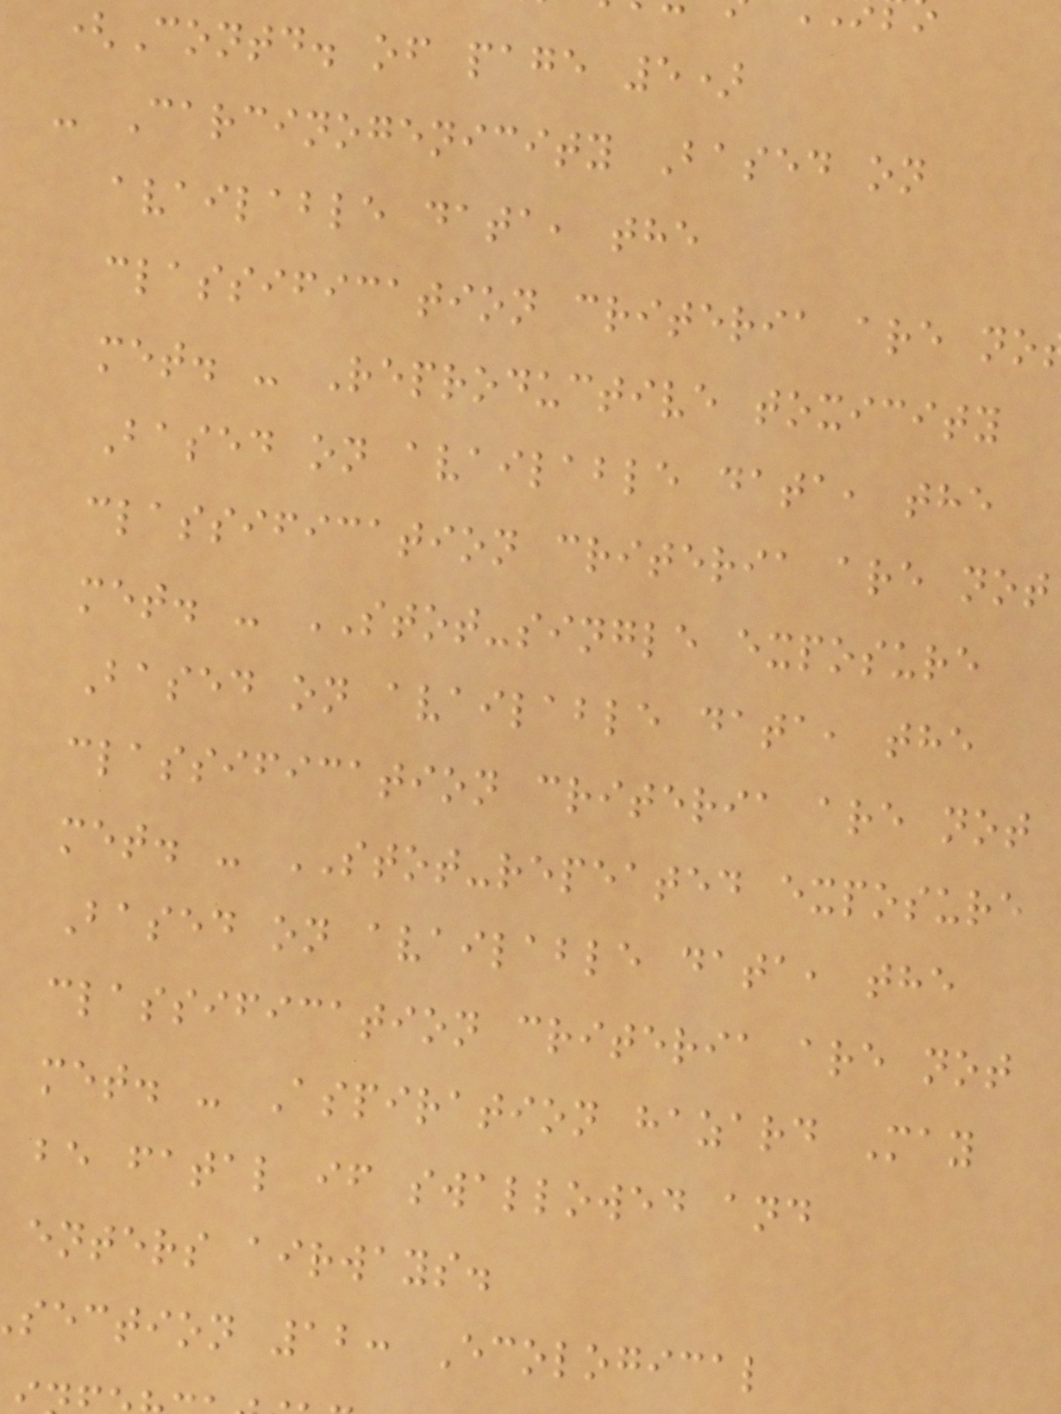(Contd. of page 5)
- Carcinogenicity Based on
available data, the
classification criteria are no
met. - Reproductive toxicity
Based on available data, the
classification criteria are not
met. - STOT-single exposure
Based on available data, the
classification criteria are not
met. - STOT-repeated exposure
Based on available data, the
classification criteria are not
met. - Aspiration hazard May
be fatal if swallowed and
enters airways.
section 12: Ecological
